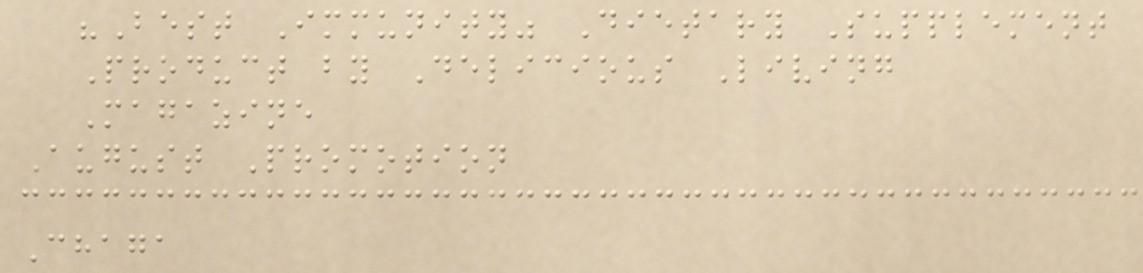"Best Immunity" Dietary Supplement
Product by Delicious Living
Magazine
August Promotion
Chaga
